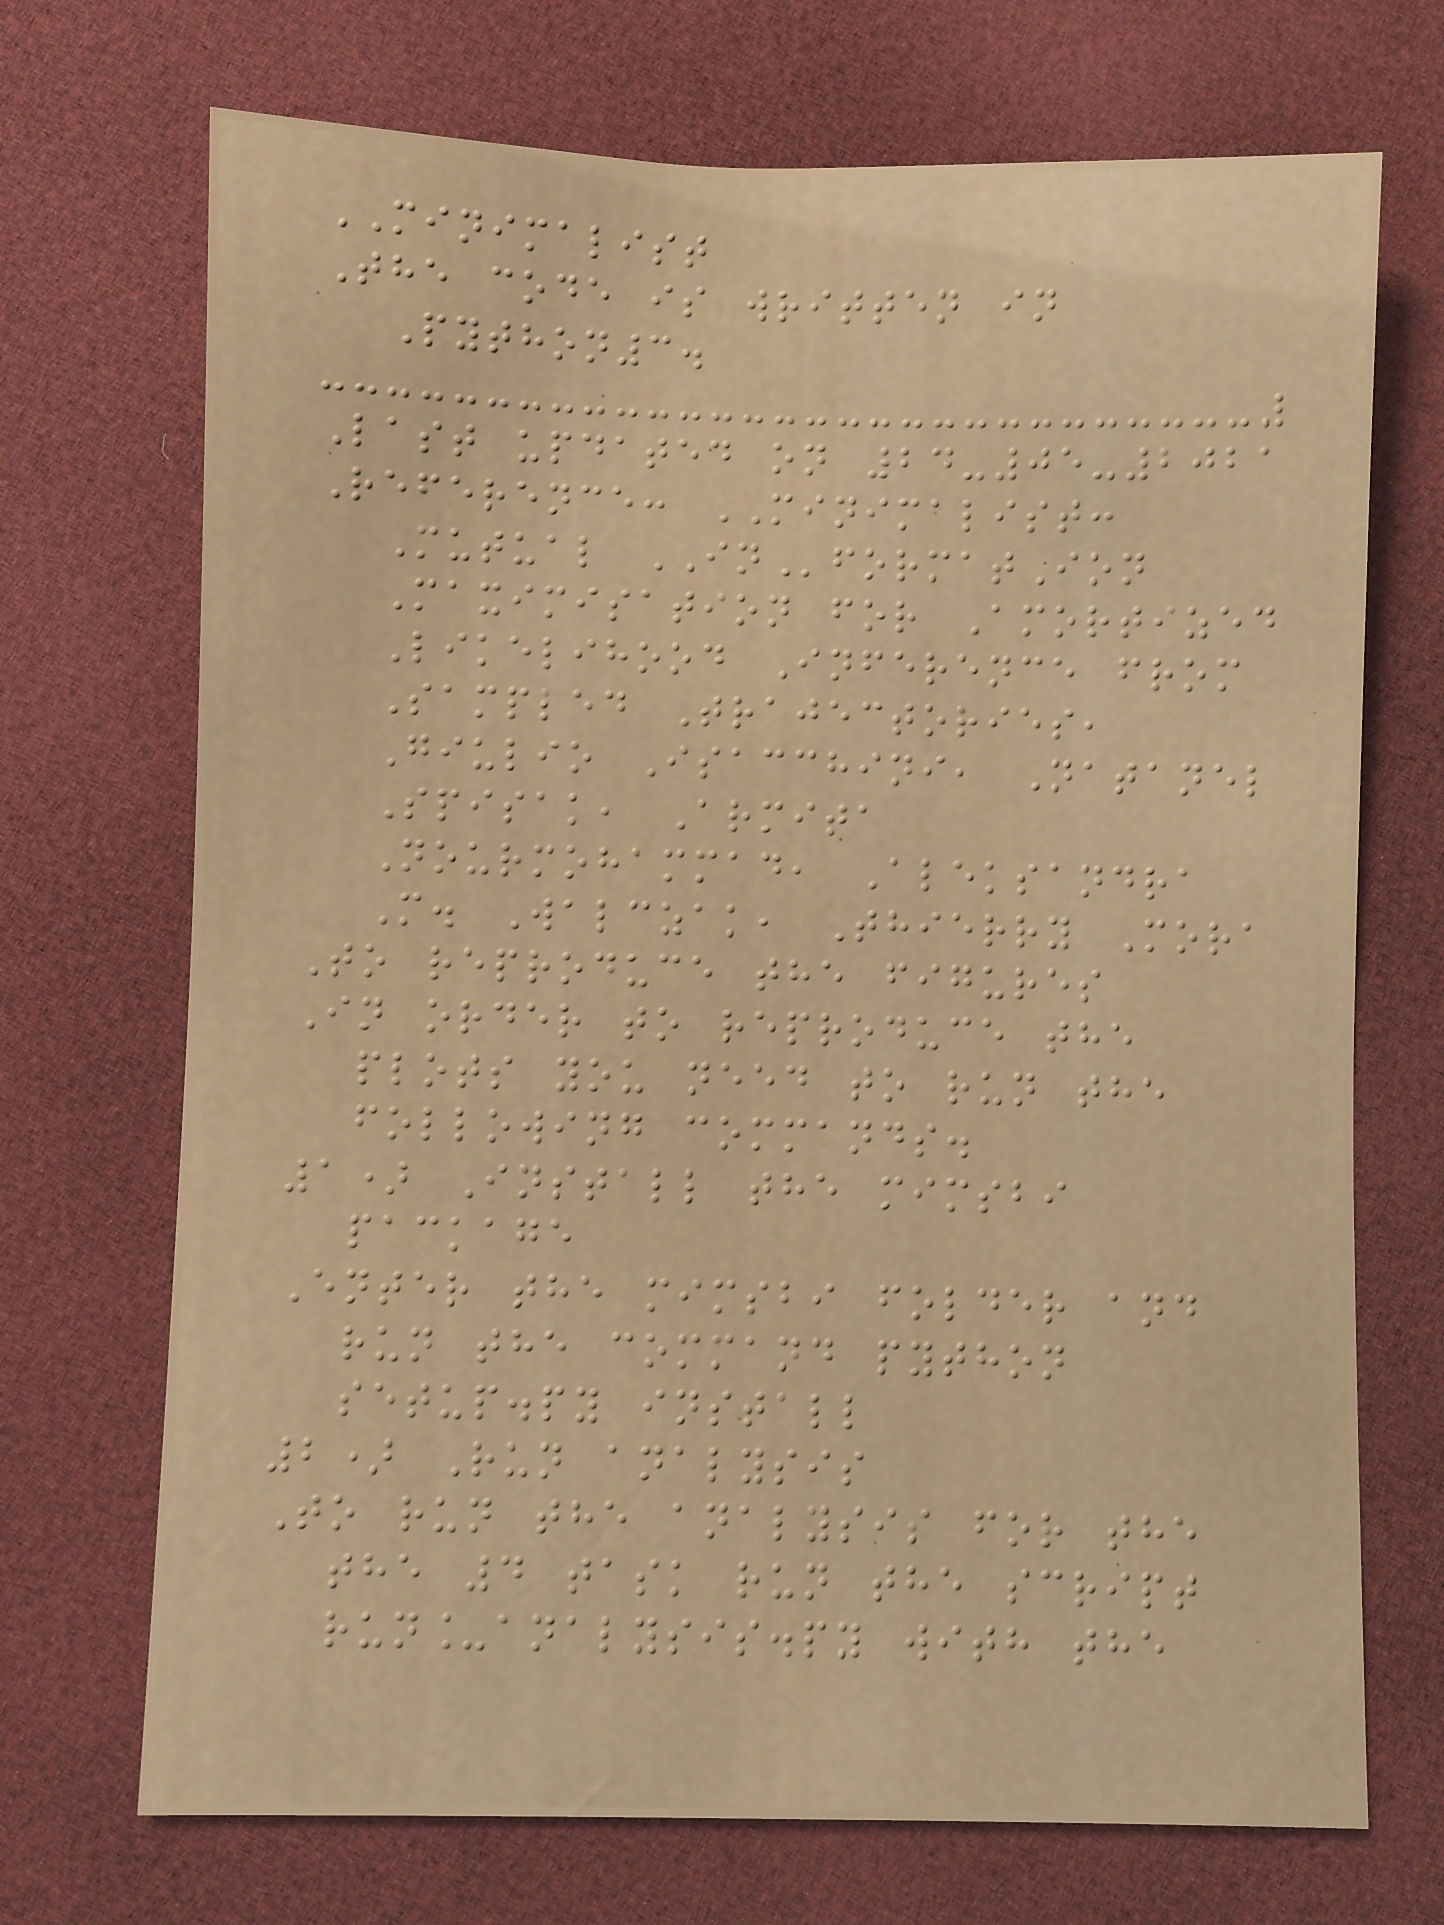MINIMALIST
The code is written in
Python3.
Last updated on 24-05-2021
Reference: MINIMALIST:
Mutual INformatIon
Maximisation for Amortized
Likelihood Inference from
Sampled Trajectories,
Giulio Isacchini, Natanel
Spisak, Armita
Nourmohammad, Aleksandra
M. Walczak, Thierry Mora
To reproduce the figures
In order to reproduce the
plots you need to run the
following commands.
1) Install the mimsbi
package
Enter the mimsbi folder and
run the command python
setup.py install
2) Run analysis
To run the analysis for the
the 4 task run the script
run_analysis.py with the
